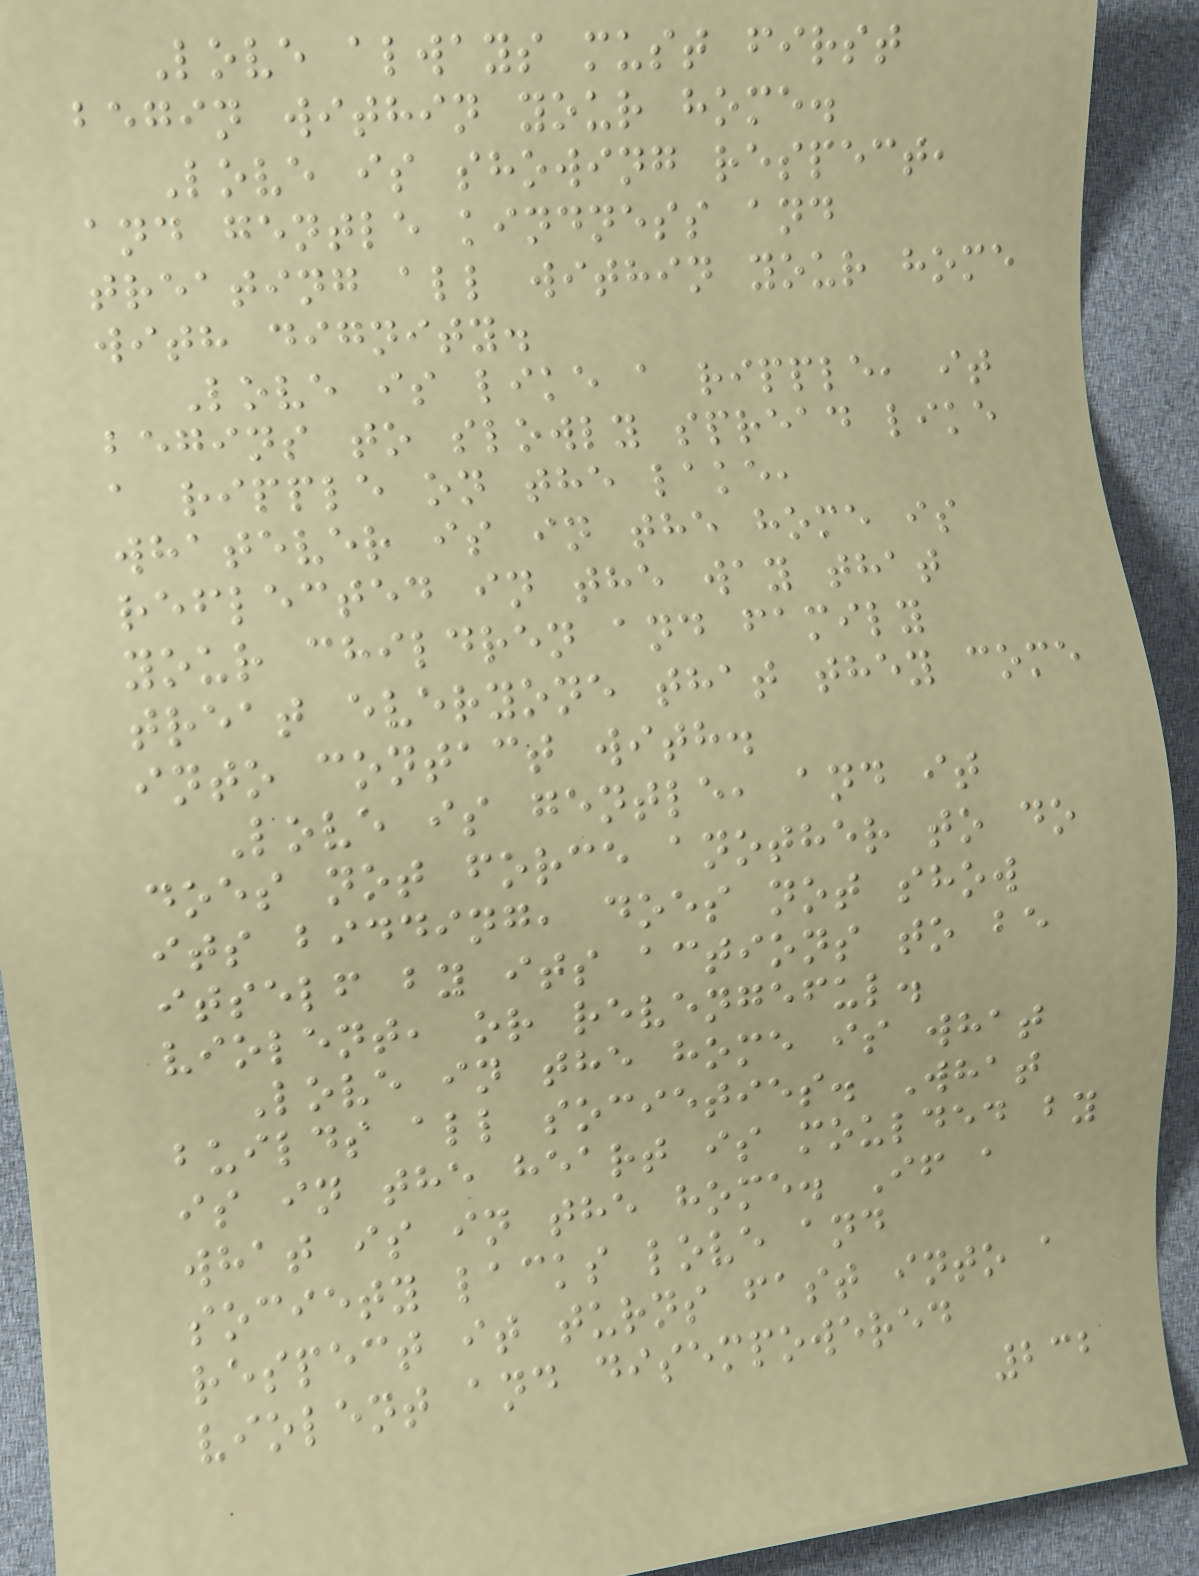Love always must first
begin within your home.
Love is showing respect,
and gentle kindness and
treating all within your home
with dignity.
Love is like a ripple, it
begins to slowly spread like
a ripple on the lake,
whatever is in the home is
reflected in the way that
your children and family
treat everyone that they come
into contact with.
Love is gentle, and it
does not force another to do
its bidding, does not show
itself by its actions to be
violent, or revengeful.
Love in the home is what
builds all societies. What
is in the heart is moulded by
what is in the home. If a
society lacks love and
respect it turns fast into a
violent and disempowered
232
